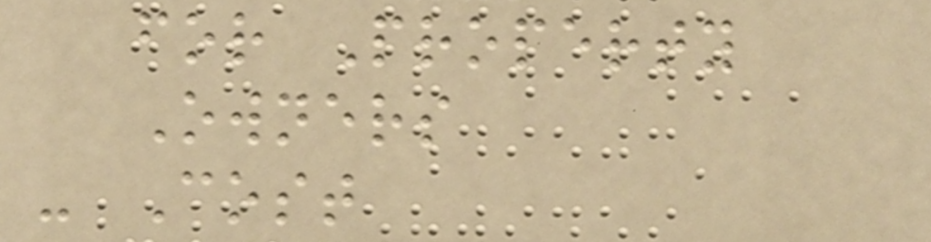for Property
Owners
- Cost
